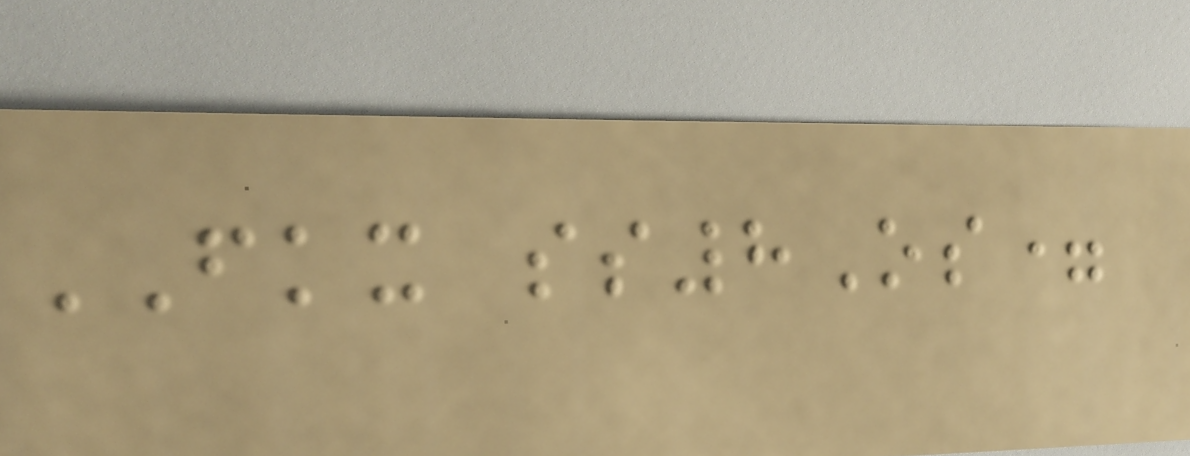FKX ss8Os=
